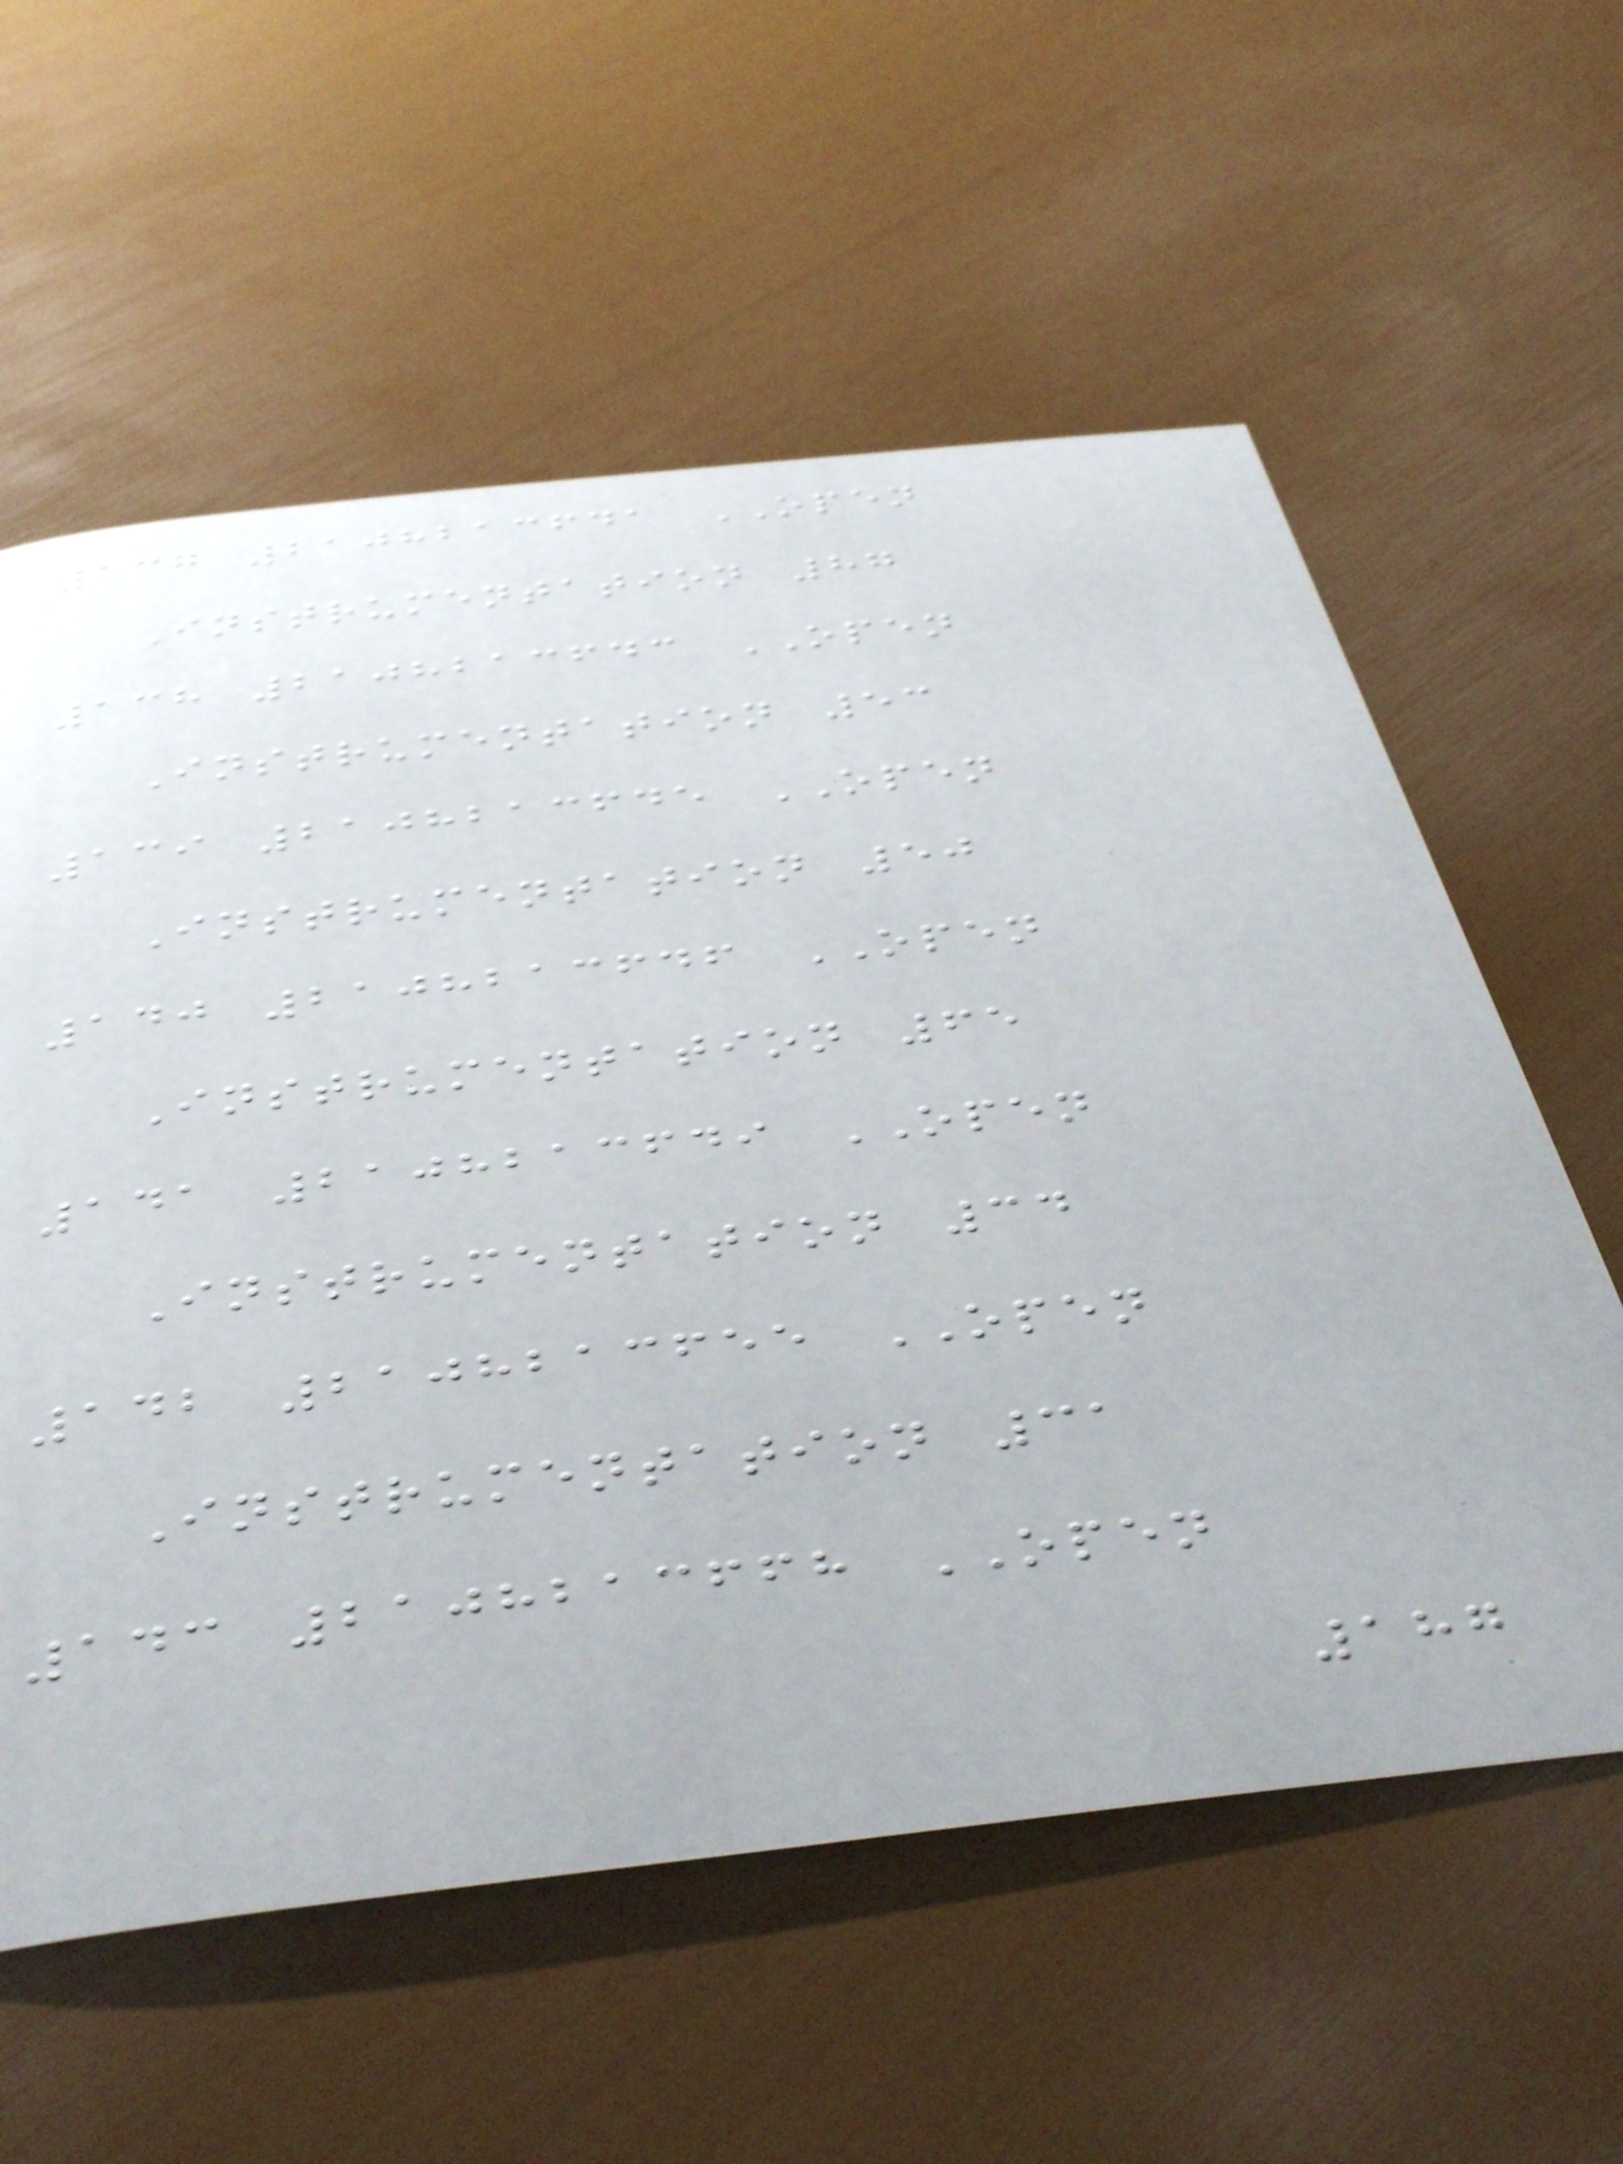137 2108213641 OPEN
Instrumentation 87
138 2108213643 OPEN
Instrumentation 53
139 2108213645 OPEN
Instrumentation 50
140 2108213646 OPEN
Instrumentation 65
141 2108213649 OPEN
Instrumentation 34
142 2108213655 OPEN
Instrumentation 31
143 2108213668 OPEN
187
